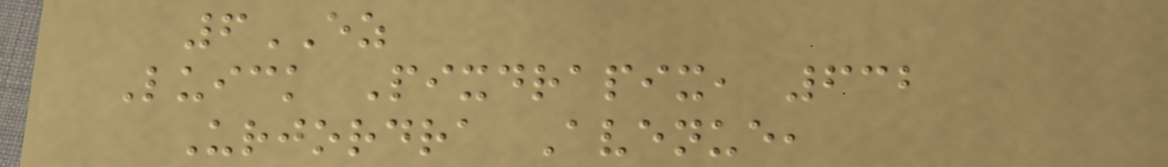6EZ
Luick Pixdrapix, 632
Urjordra Avenue,
